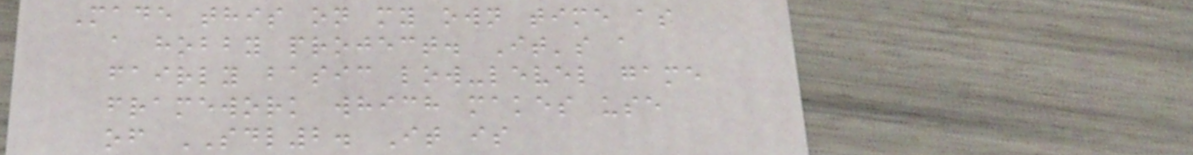Made this on my own time as
a hobby project. It's a
fairly basic low-level game
framework which makes use
of SDL2. It is
